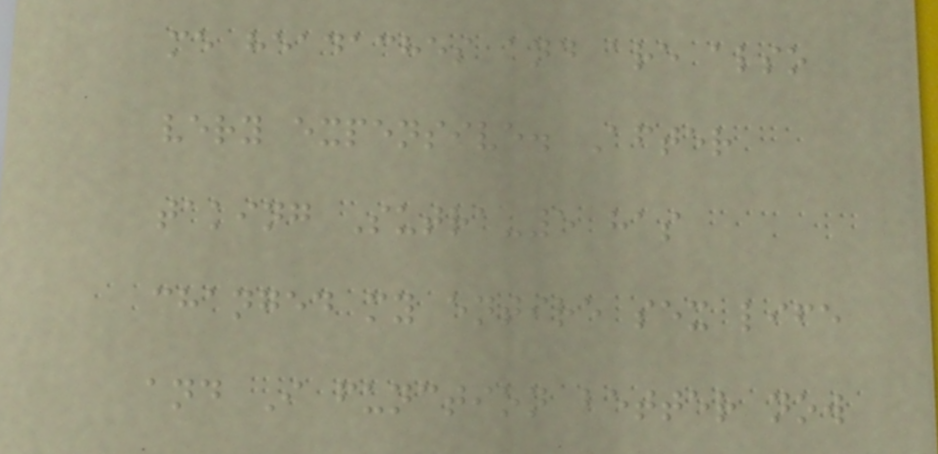me headaches and are also
very expensive. After
taking Sutra-5 has
changed my entire sex life
and I function better now
